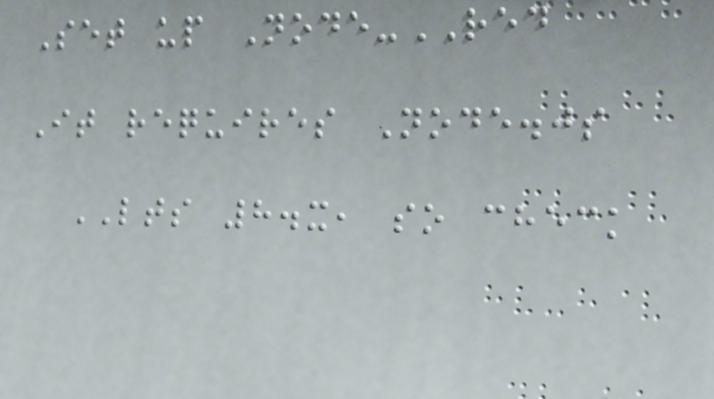Set up Node-RED
It requires Node.js
LTS 8.x, so check
